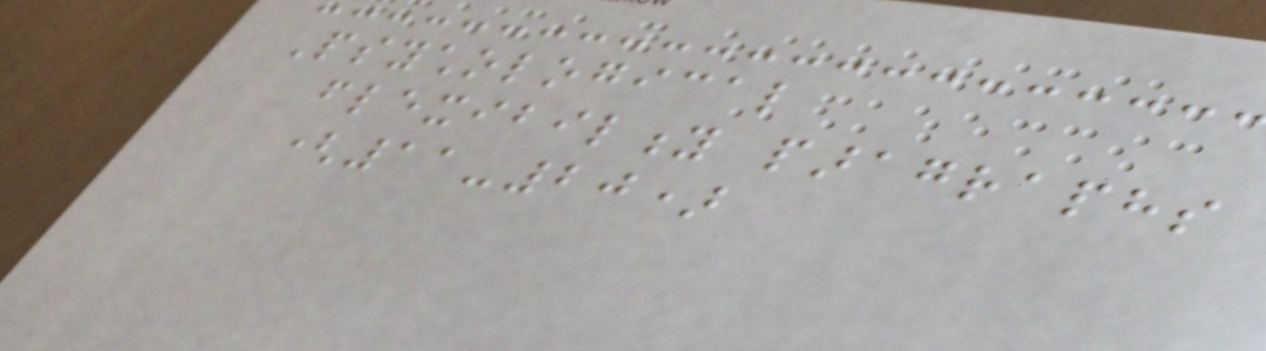Psychological
flexibility paragraphs
(11-20)
